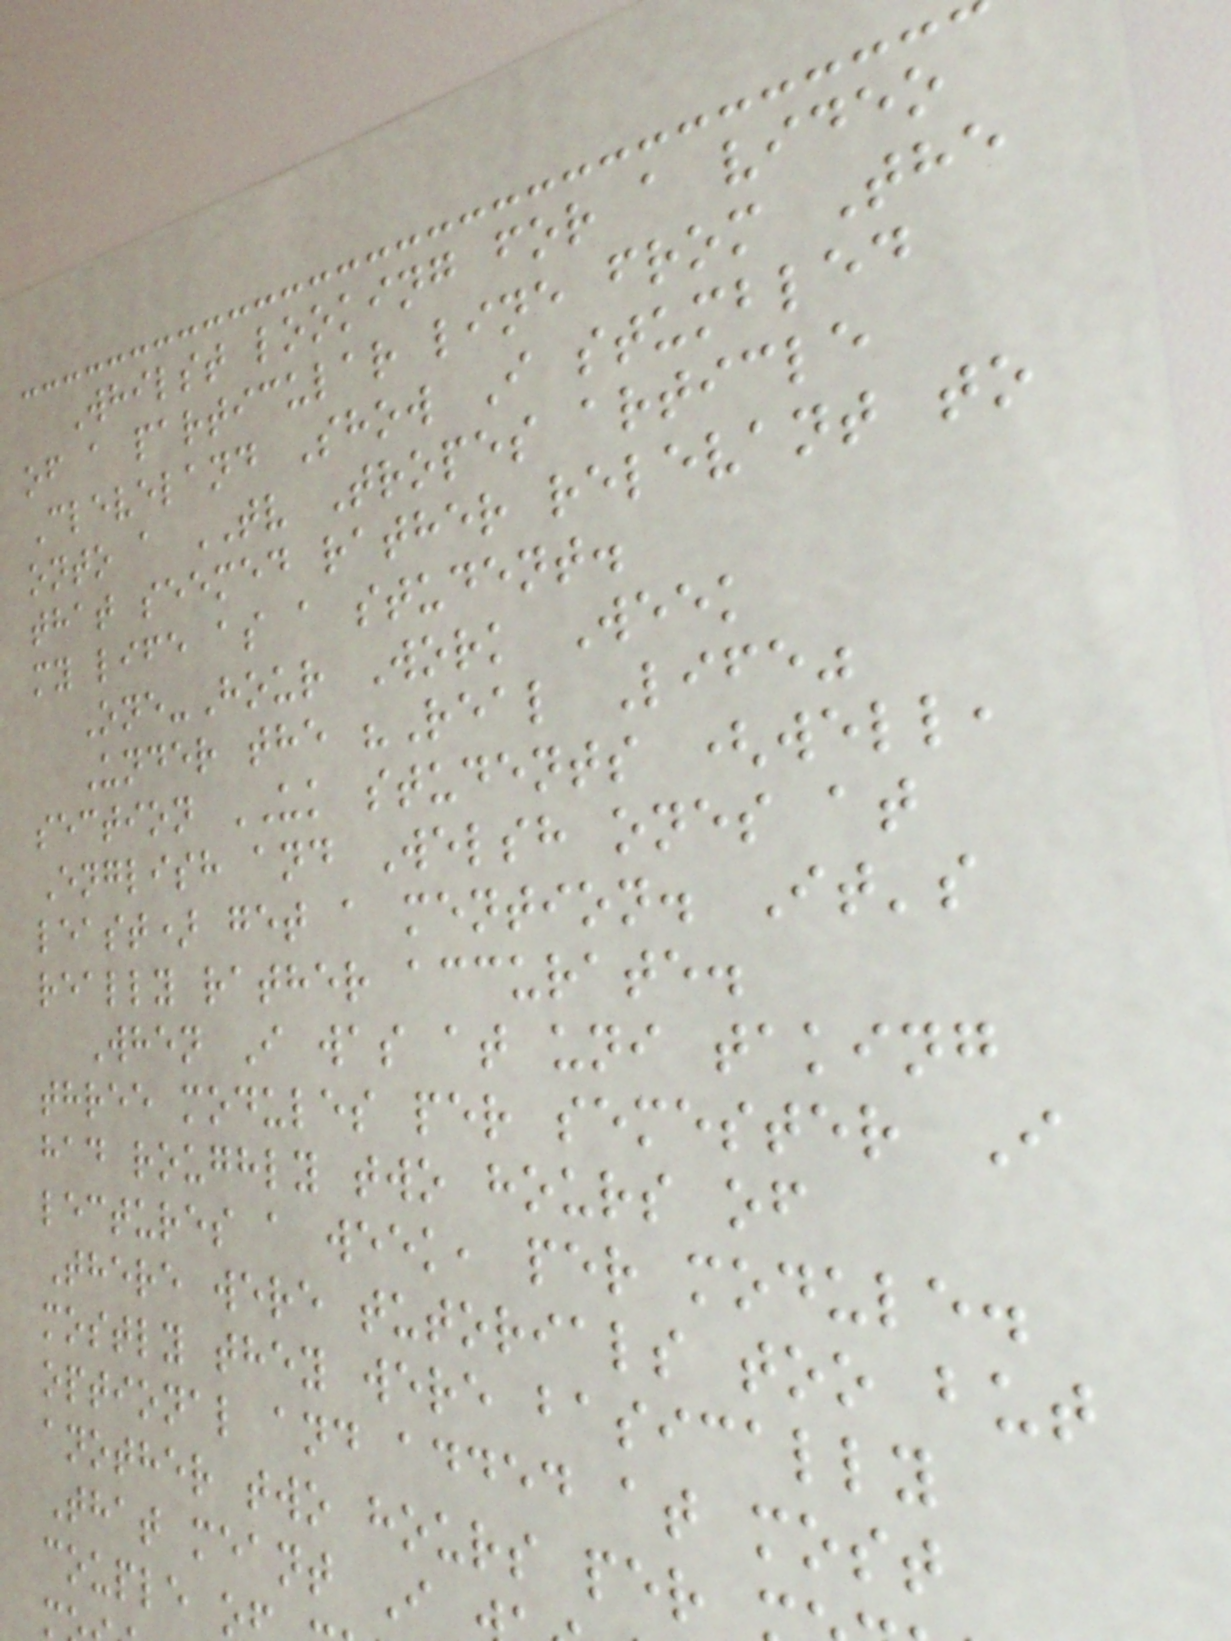Whilst looking for a video
of a particular line from The
Cleveland Show I stumbled
onto a TV Tropes article
that seemed rather relevant to
my life as a student.
One-Hour Work Week
Under the "Real Life"
section UK students (well,
English and Welsh ones at
least) get a mention. It's
really rather accurate.
When I was at uni taking
three modules per semester I
had roughly two hours of
lectures a week, per module.
There were tutorials too but
mostly they were basically
optional and added at most
another two hours per
That meant I
couple o
